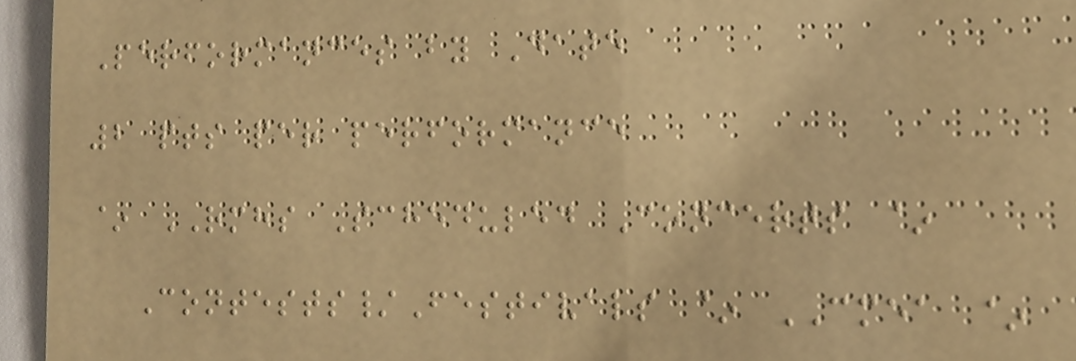Performances by Date
2 pts per performance
~ RMHS Scheduled Concerts ~
Contests/Festivals ~ CMEA ~
